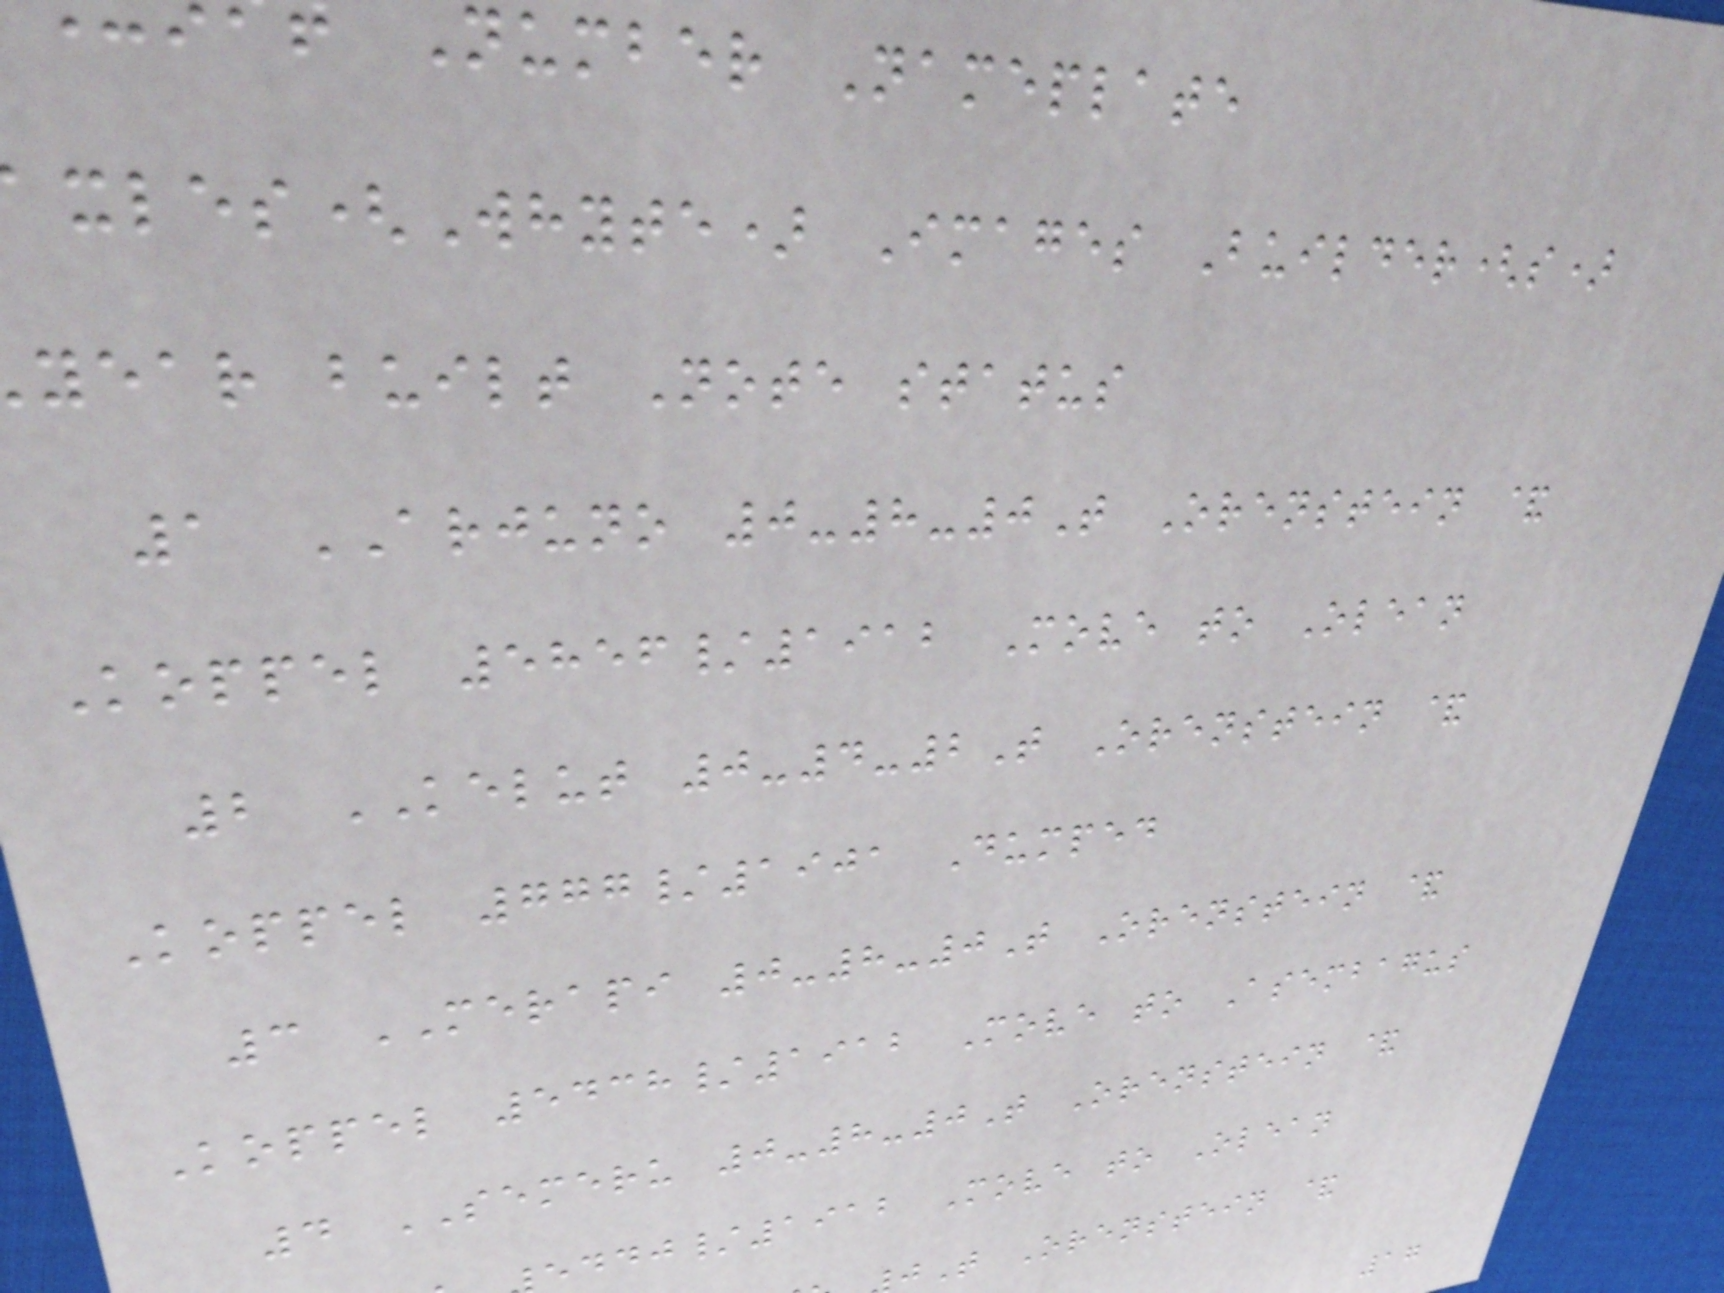Number Nameplate
xles(Whyte) Images Builder(s)
year built Note status
1 ARJUNO 0-8-0T Orenstein &
Koppel 5856/1912 Move to Olean
2 KELUT 0-4-2T Orenstein &
Koppel 777/1901 Dumped
3 MERAPI 0-8-0T Orenstein &
Koppel 5438/1912 Move to Asembagus
4 SEMERU 0-8-0T Orenstein &
/1912 Move to Olean
T Orenstein &
17
